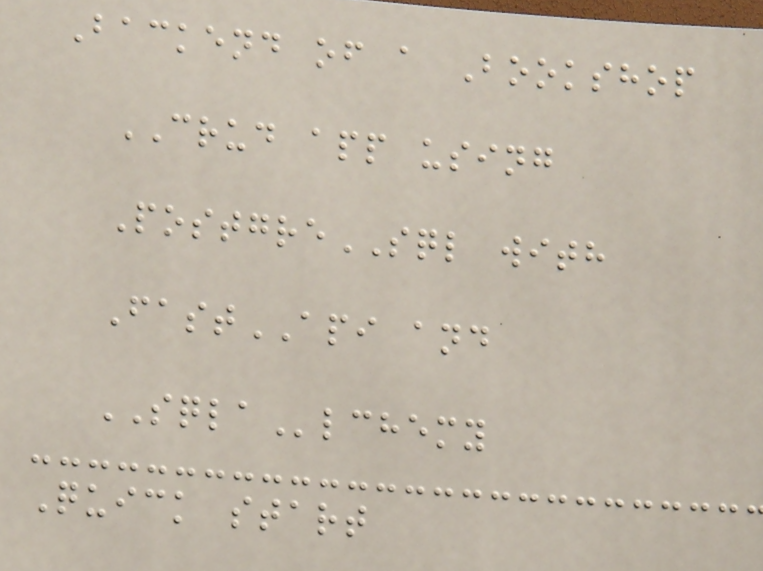Backend of a Bookshop
CRUD app using
PostgreSQL with
FastAPI and
SQLAlchemy
Quick start
